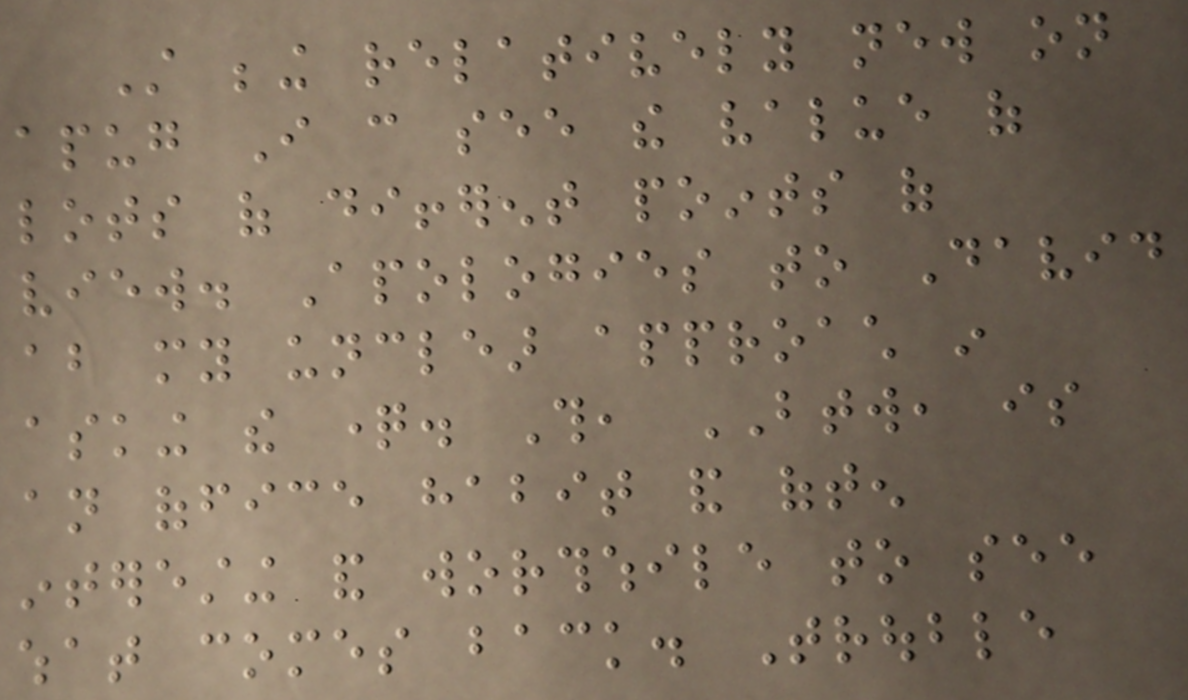Still being relatively new on
apug I can see the value of
lots of different points of
view. Apologies to David
about my unclear approach in
asking the question. This, BTW, is
an office habit and often
interesting and worthwhile to see
what comes back. Trouble
